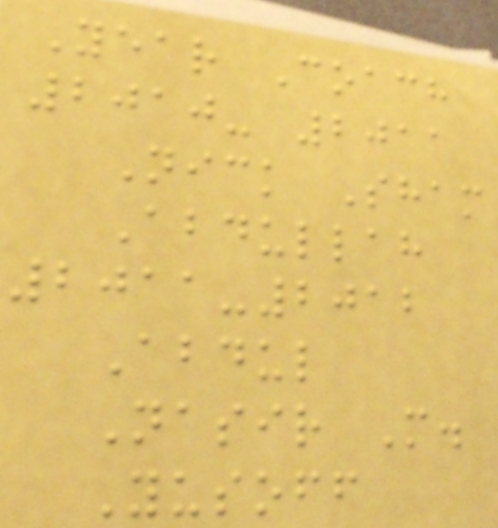Year Coach
2010- 2011
Nick Sham
Abdullah
2011-2012
Abdul
Nasir M.
Yusoff
